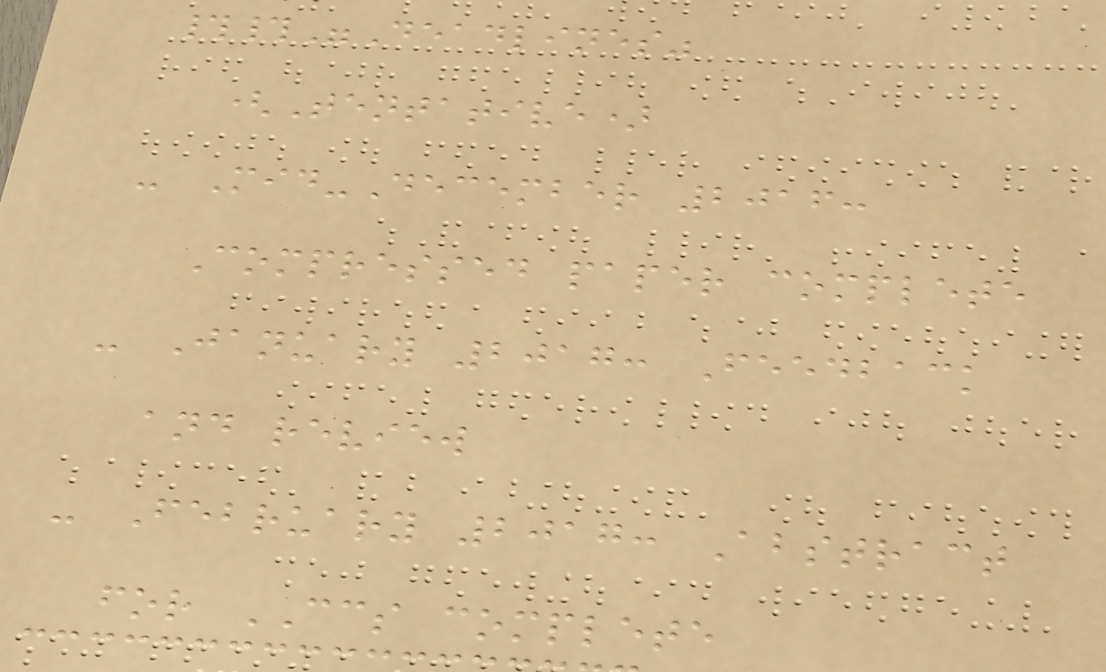##"Deadlines"
(Tentative)
- Mid-December 2016:
Compressed paper complete
- January 2017: Feedback
and review
- February 2017: Abstract
for CCS complete
